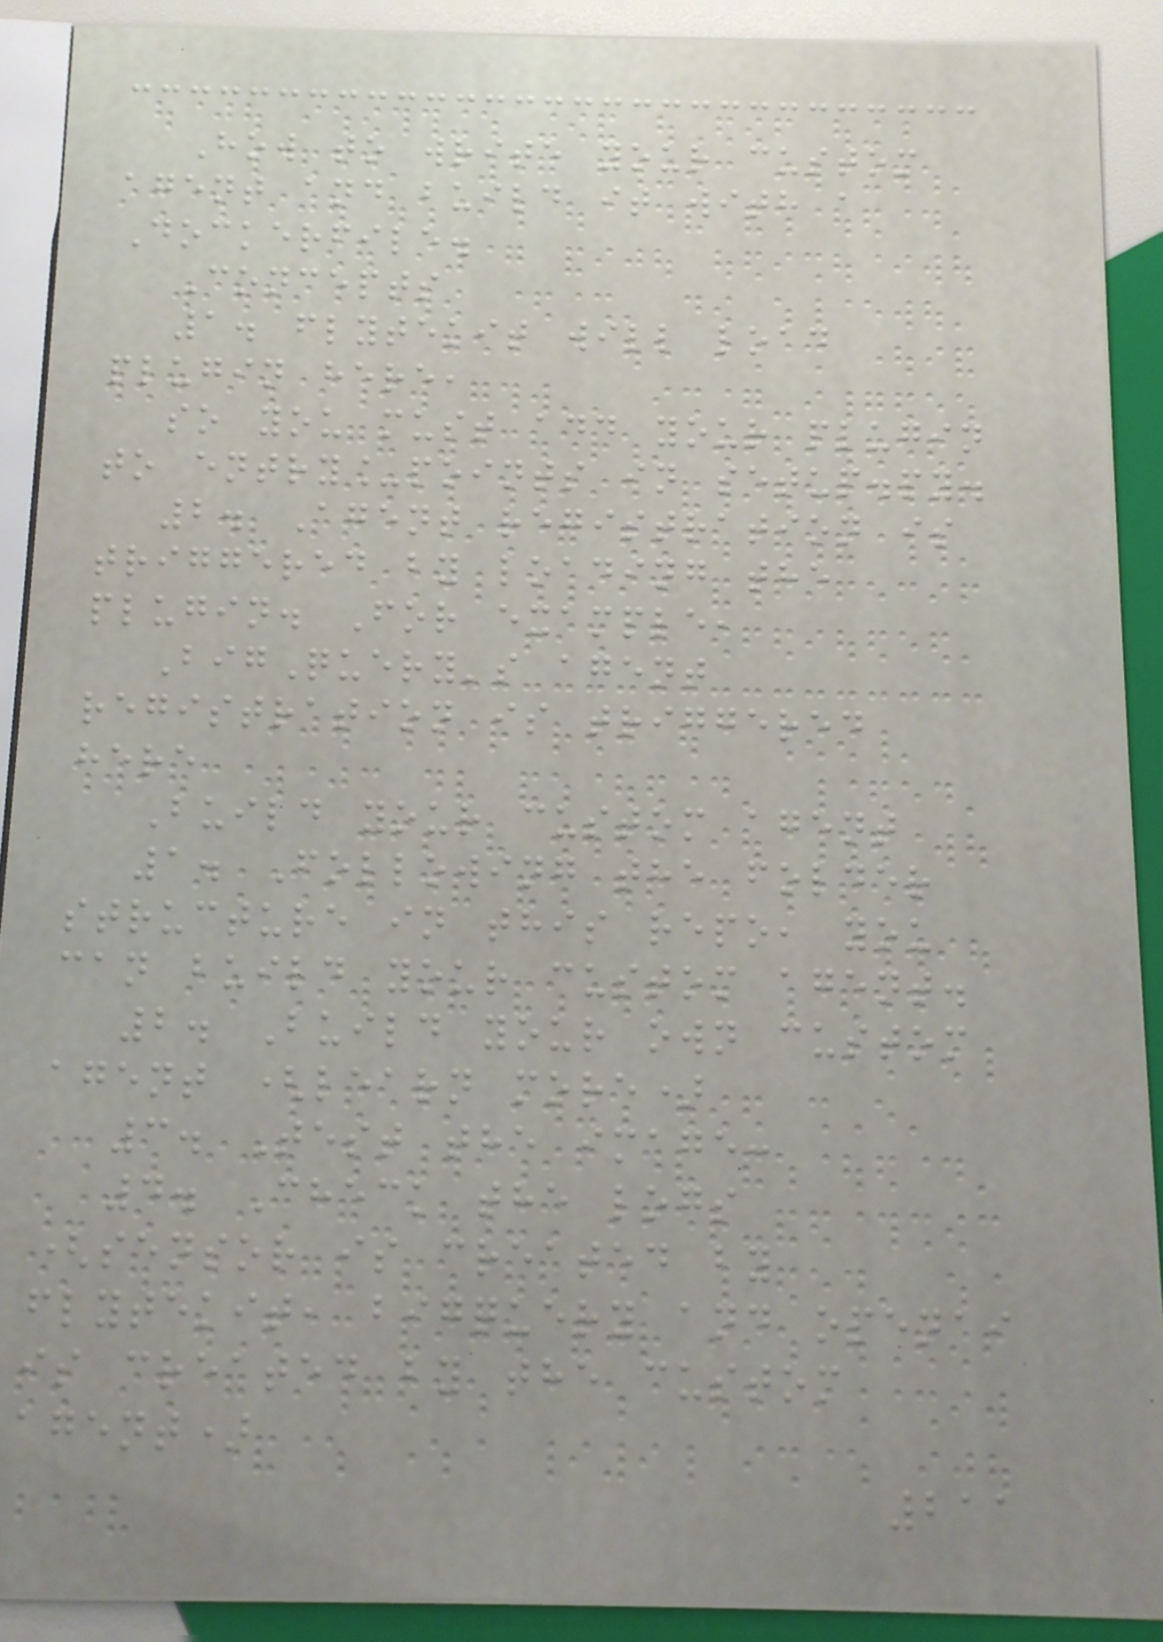How to write your custom
agent and build it with a
Dockerfile.
Concepts
1. flytekit will load
plugin here,
so you must add your plugin
to entry_points in setup.py.
2. Agent registration is
triggered by loading the
plugin. For example,
BigQuery's agent
registration is triggered
here
Build your custom agent
1. Following the folder
structure in this repo, you
can build your custom agent.
2. Build your own custom
agent (learn more)
3. Test the image:
4. Check the logs
(sensor is created by
flytekit, bigquery and openai
is created by the custom
agent)
211
